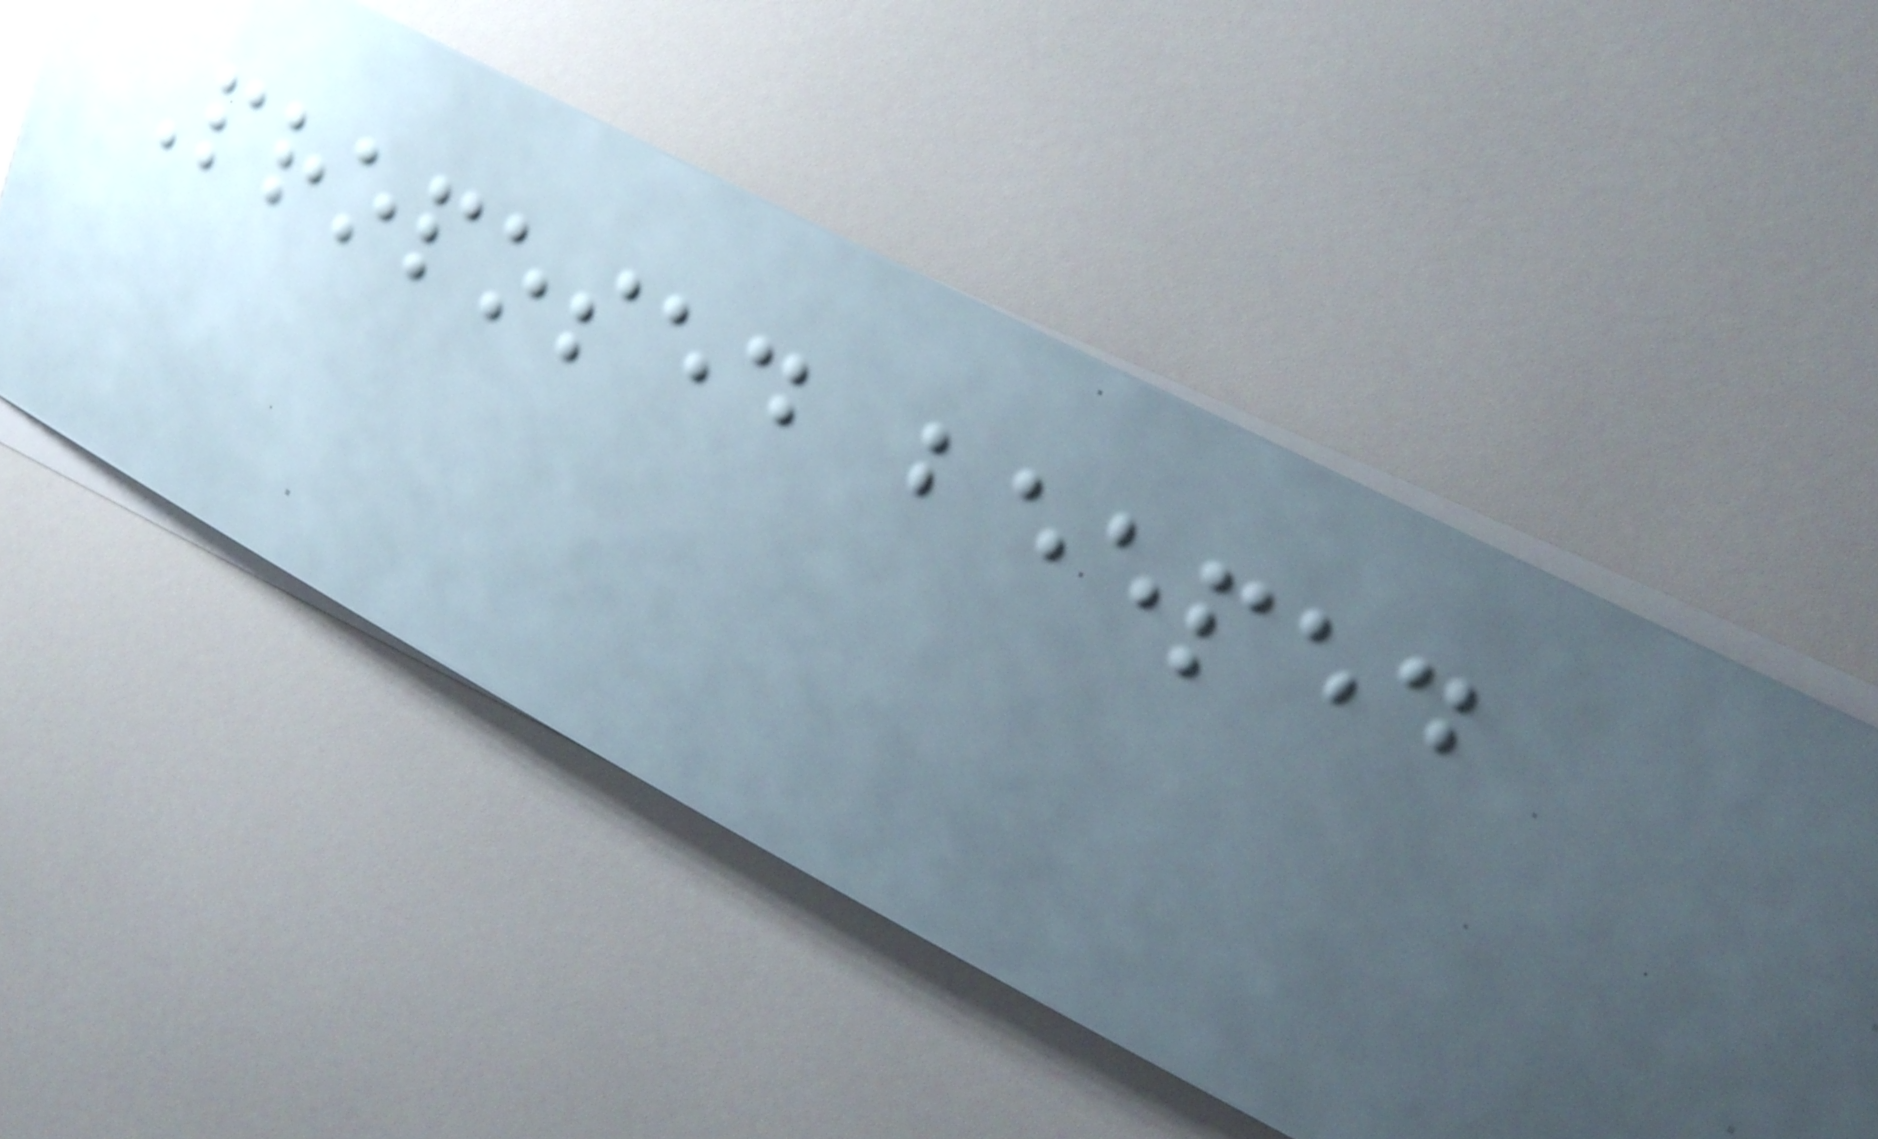Proposed beeped
